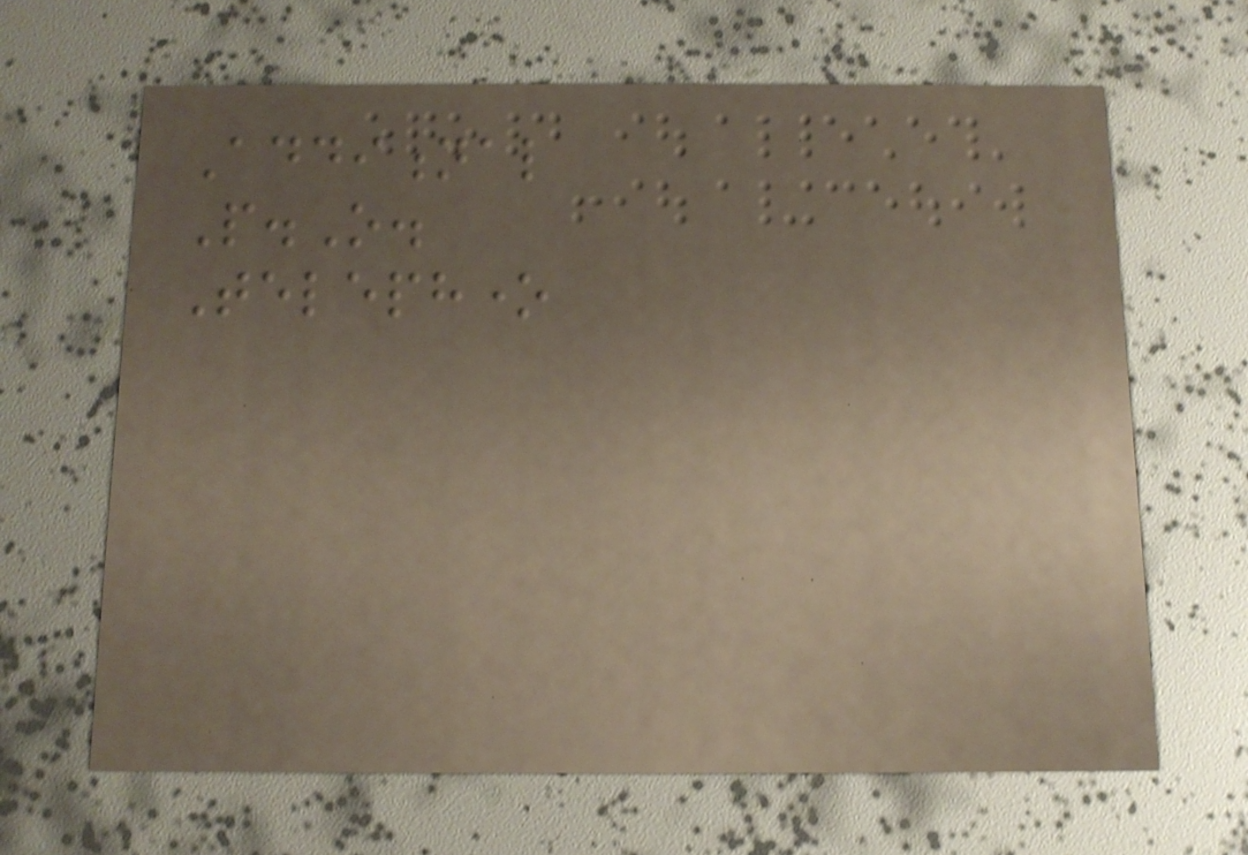Additional
P.O.
Telephone
